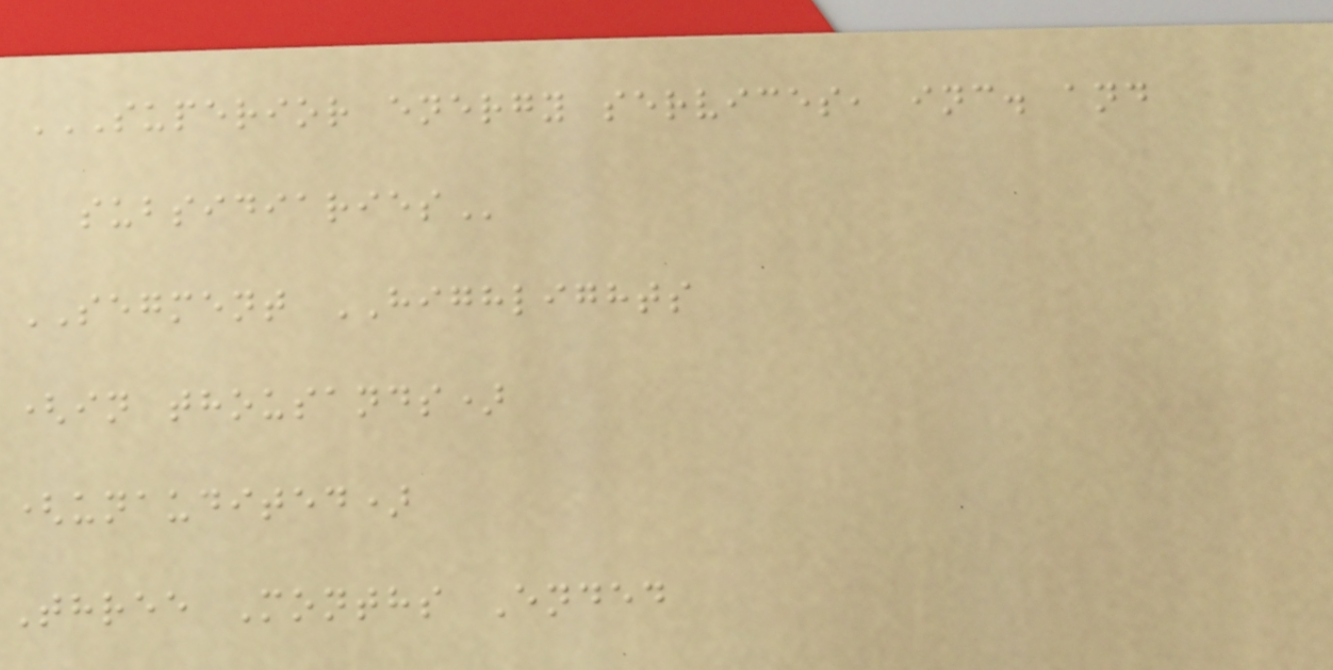SUPERIOR ENERGY SERVICES, INC. AND
SUBSIDIARIES
SEGMENT HIGHLIGHTS
(in thousands)
(unaudited)
Three Months Ended
